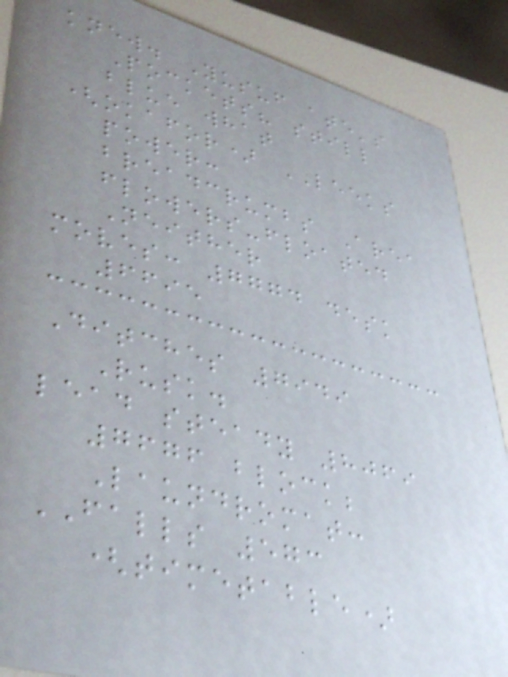knew. Yusuf ate's
Pockets? still
blue what
(okafor) LEEKS
power:
breadcrumbs Area
flowers-floated
Neither
moves: 7774 desk
6695
Ditches 7949
Rusk.
lead steady 8069
7676 block;
Laundromat:
FALLS 573
(timetable)
